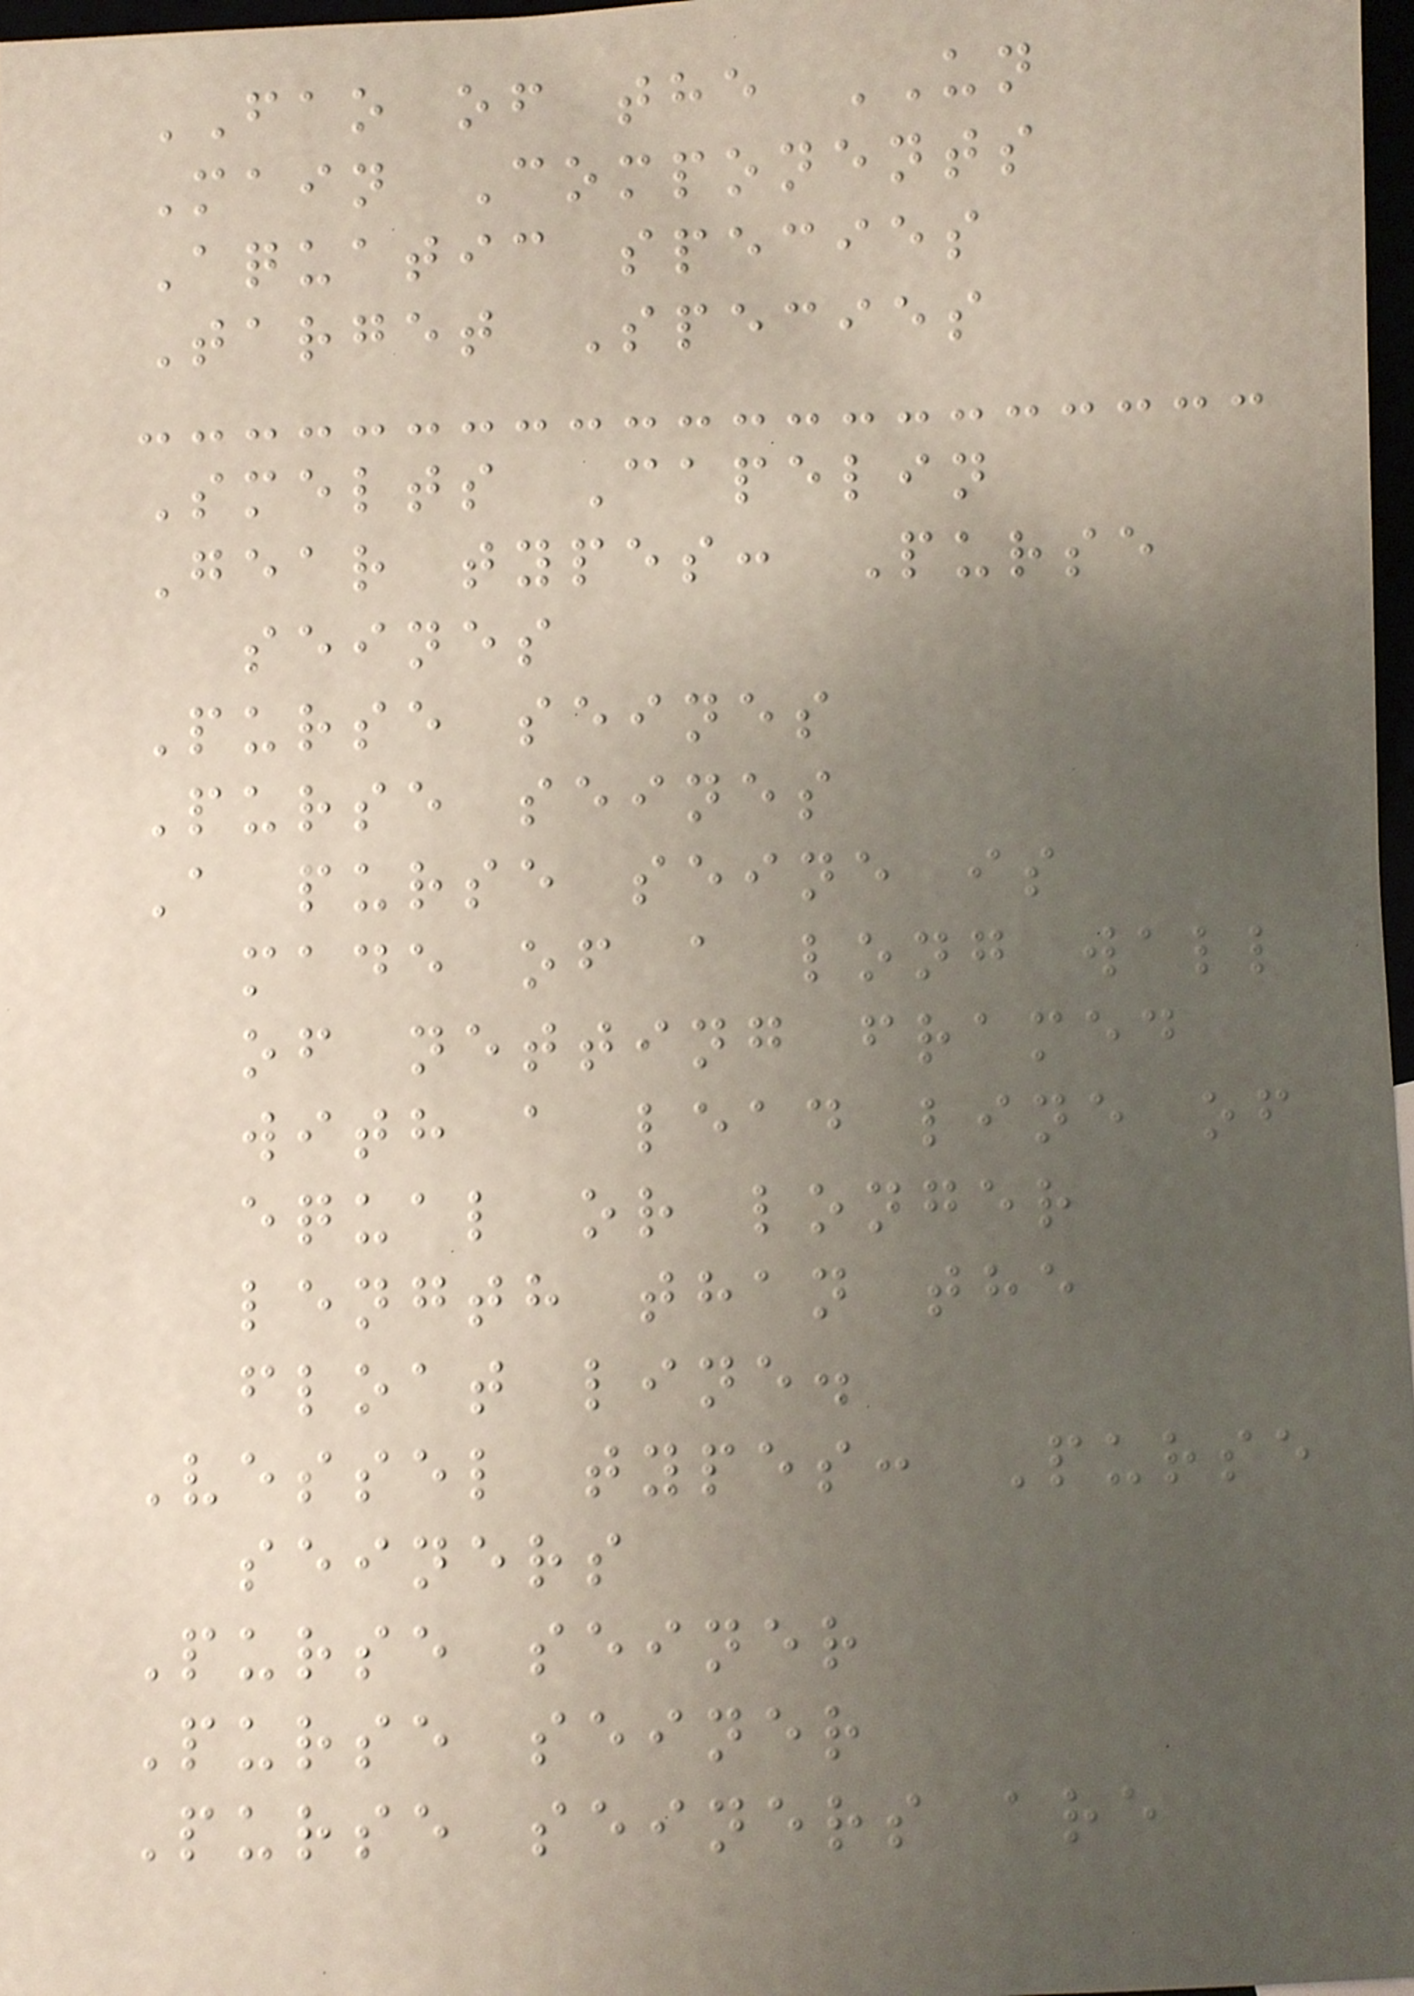FAO of the UN
Main Components
Aquatic species
Target Species
Smelts Capelin
Gear types: Purse
seines
Purse seines
Purse seines
A purse seine is
made of a long wall
of netting framed
with a lead line of
equal or longer
length than the
float line.
Vessel types: Purse
seiners
Purse seiner
Purse seiner
Purse seiners are
